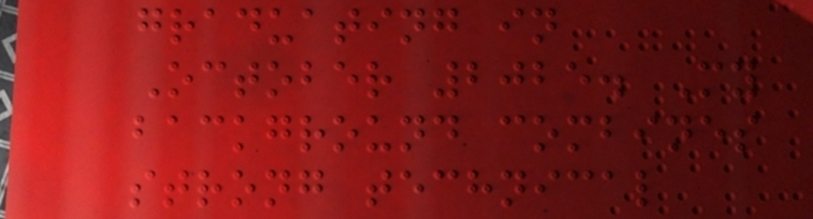graduating in
October 2025. My
background combines
strong technical
